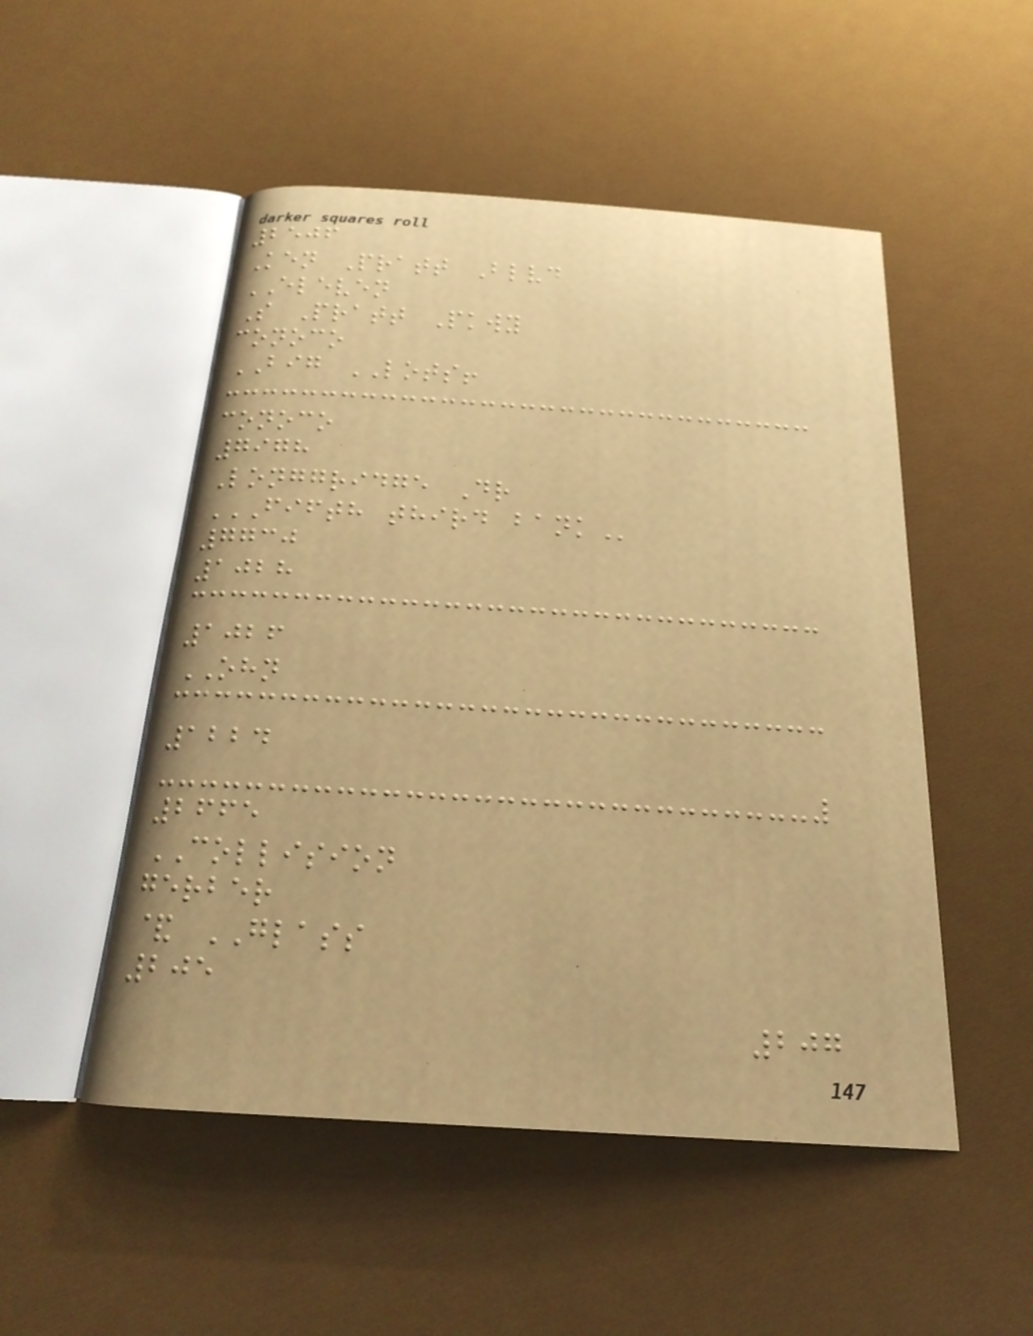2506
Ken Pratt Blvd
ELEVEN
S Pratt Pkwy
conoco
BIG LOTS!
conoco
7978
Longgridge Dr
FIFTH THIRD BANK
7730
1028
1026
OHN
1224
2665
COLLISION
gerber
& GLASS
205
207
